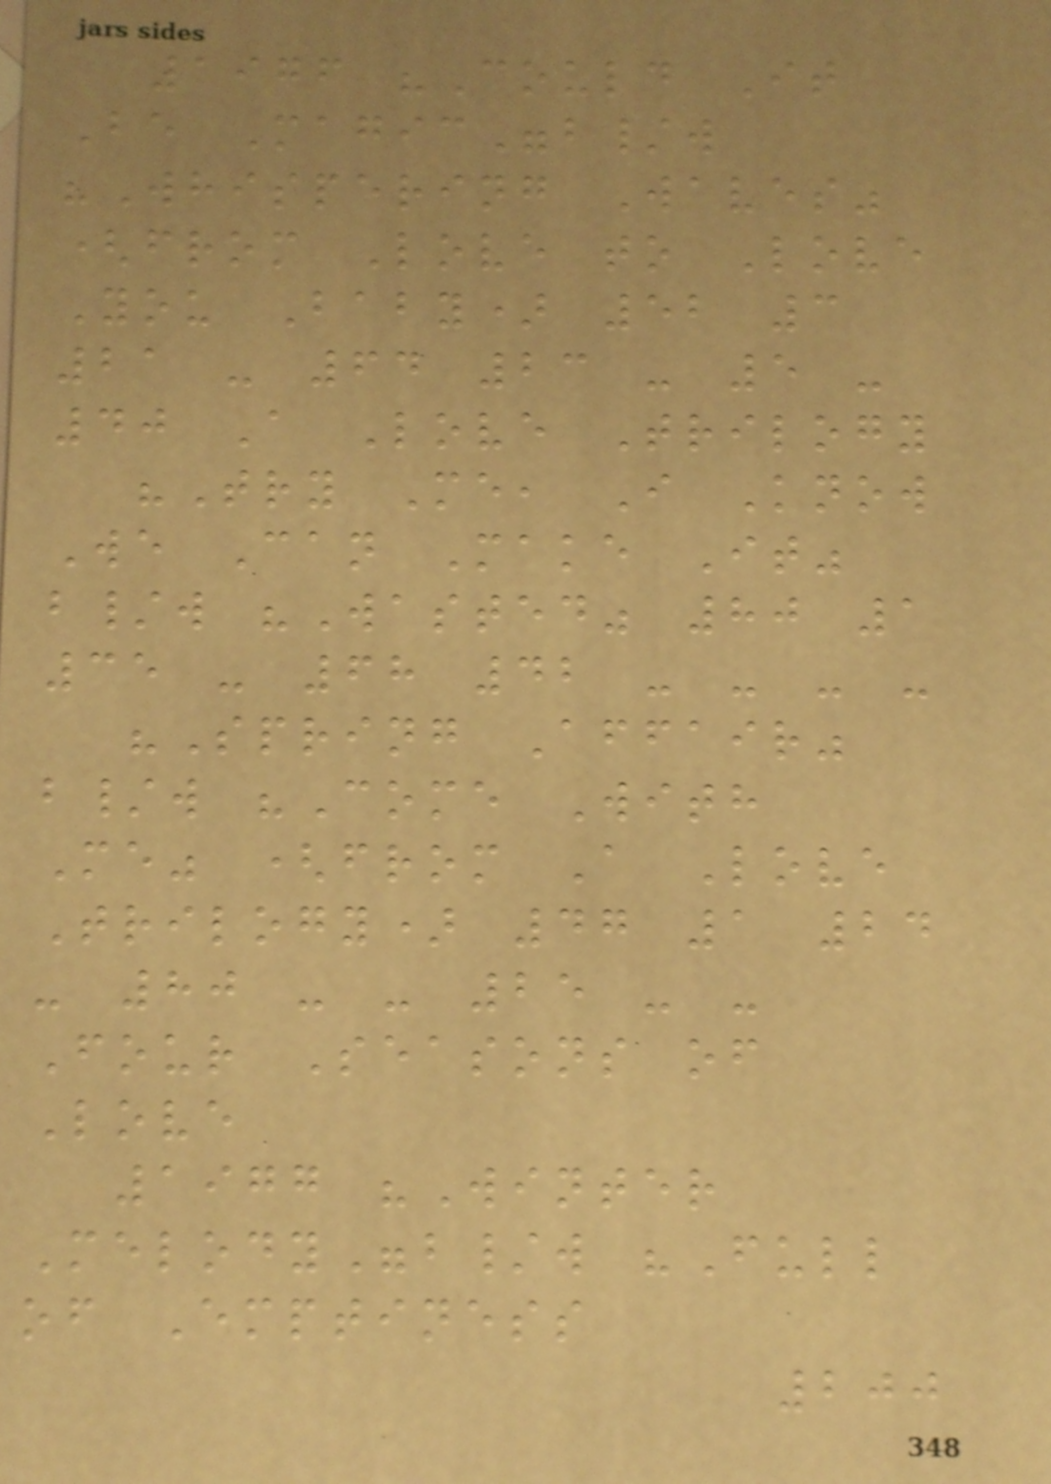1976 "Could It
Be Magic"b/w
"Whispering Waves"
(from Love to Love
You Baby) 52 3
21 - 64 23 - 5 -
40 A Love Trilogy
"Try Me, I Know
We Can Make It"
b/w "Wasted" 80 1
35 - 68 42 - - - -
"Spring Affair"
b/w "Come With
Me" (from A Love
Trilogy) 47 1 24
- 80 - - 25 - -
Four Seasons of
Love
1977 "Winter
Melody"b/w "Full
of Emptiness
200
